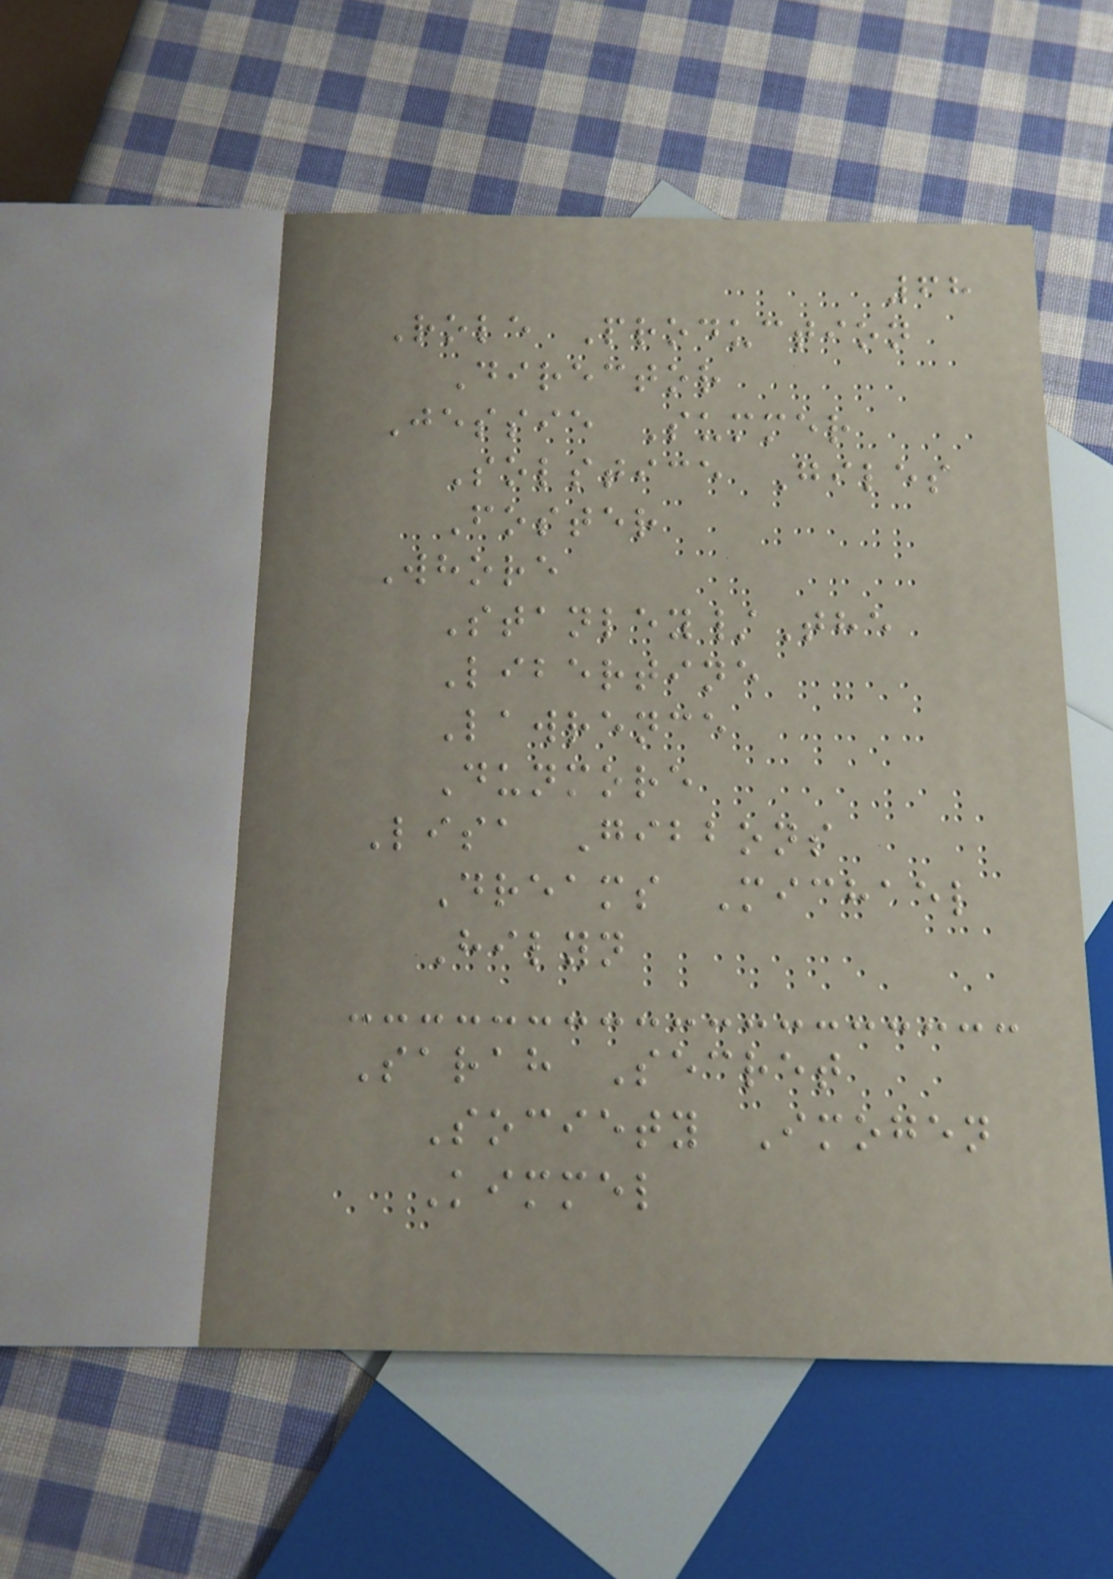68
Role Production
Director
Jessie Summer
Solstice Giles
Foster
Whore
Stanley/The
Libertine
Lawrence
Dunmore
Lisa Gibbons
Dreams Michael
Hilyn
Sarah Secret
Society Imogen
Kimmel
